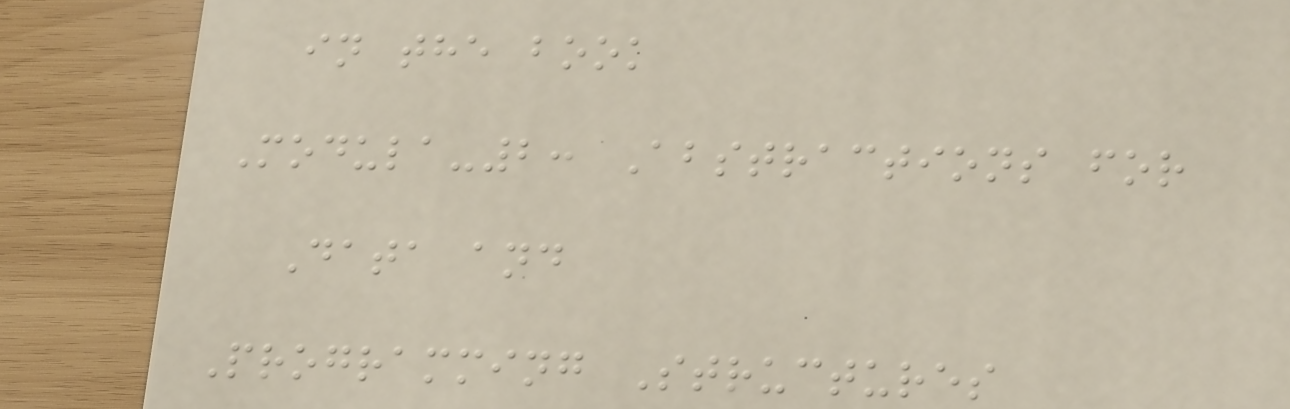in the book
Modula-2: Abstractions for
Data and
Programming Structures
